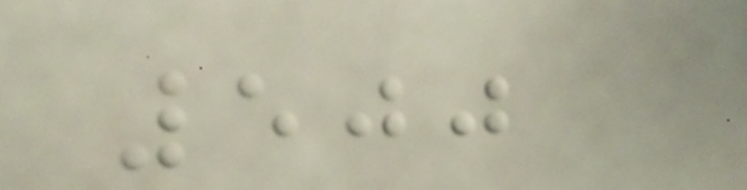500
